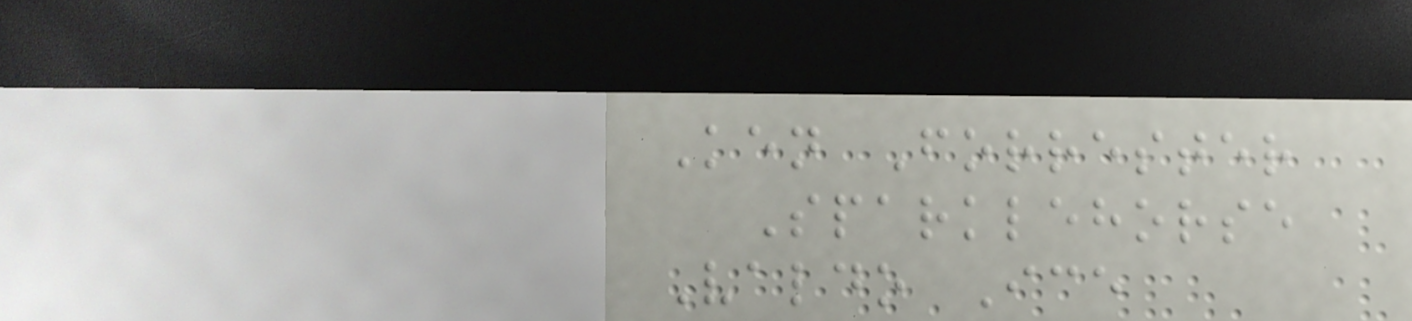Ken Forrester
Sparklehorse
Valdo Ice
